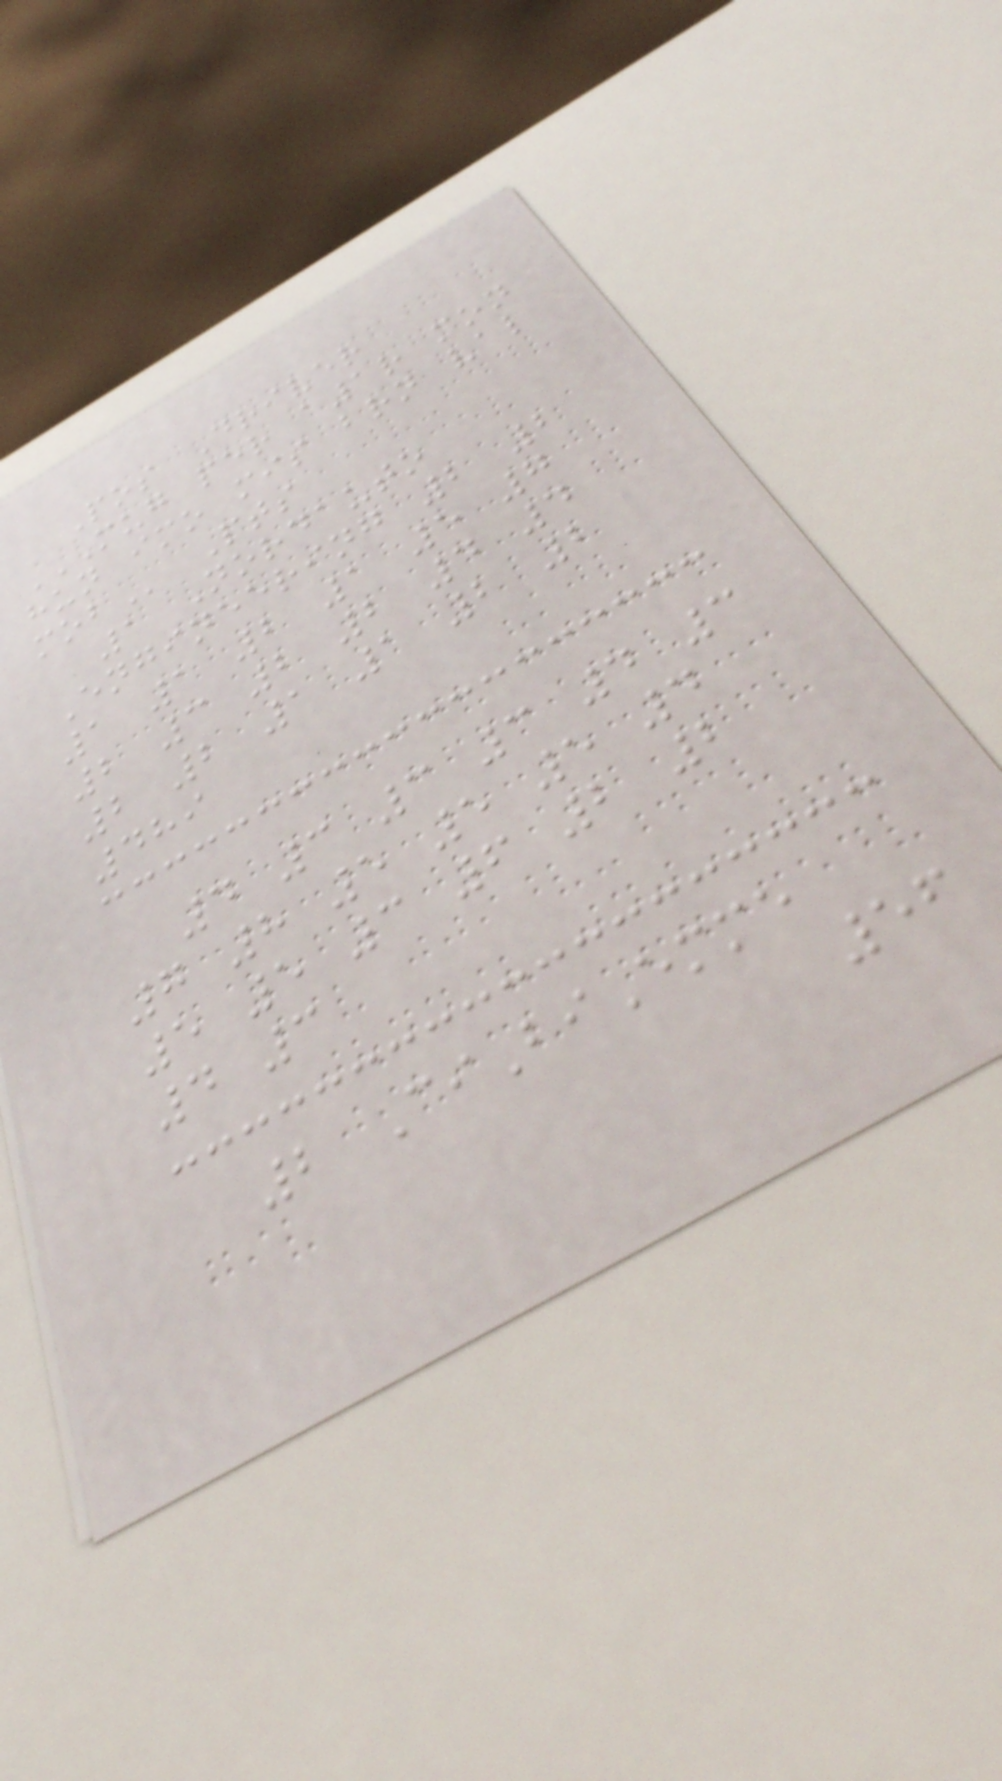Pos Driver
MUG PER A1R MON
HUN IMO MIS BRN VAL
MOB Pts
1 Nordauto
Engineering 2 2
1 1 2 1 5 7
2 3 2 2 4 4
2 2 1 1 2 2
489
4 3 3 3 4 3
7 8 5 5 5 4
5 5 3 6 2 2
4 3
2 CiBiEmme
56
